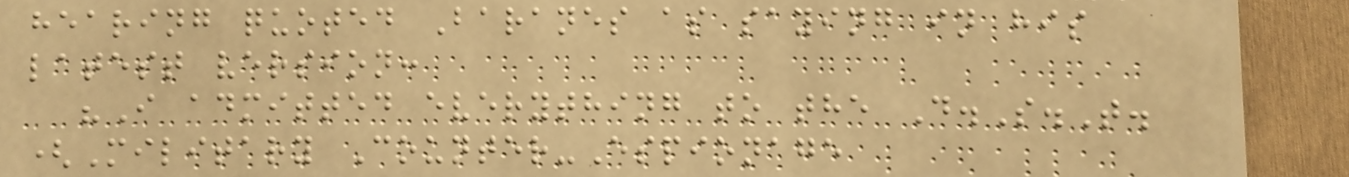hearing quoted Baranes as saying in his
latest version:
"I admitted everything to the D.S.T.
(Military Counter-Espionage
